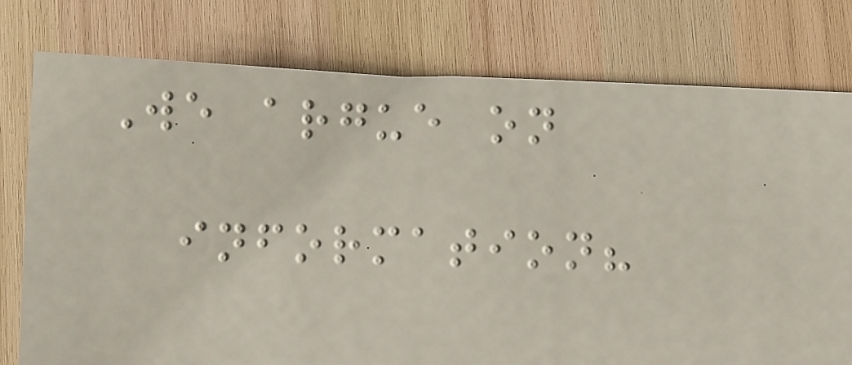We argue on
information?
